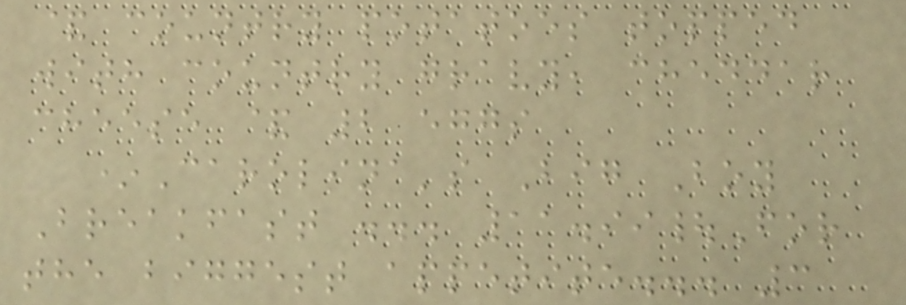& country potatoes topped
with country gravy, cheddar
cheese & 2 eggs
*Carolina's Big Boy
Breakfast ... 11.99|For
the biggest appetite... 3
